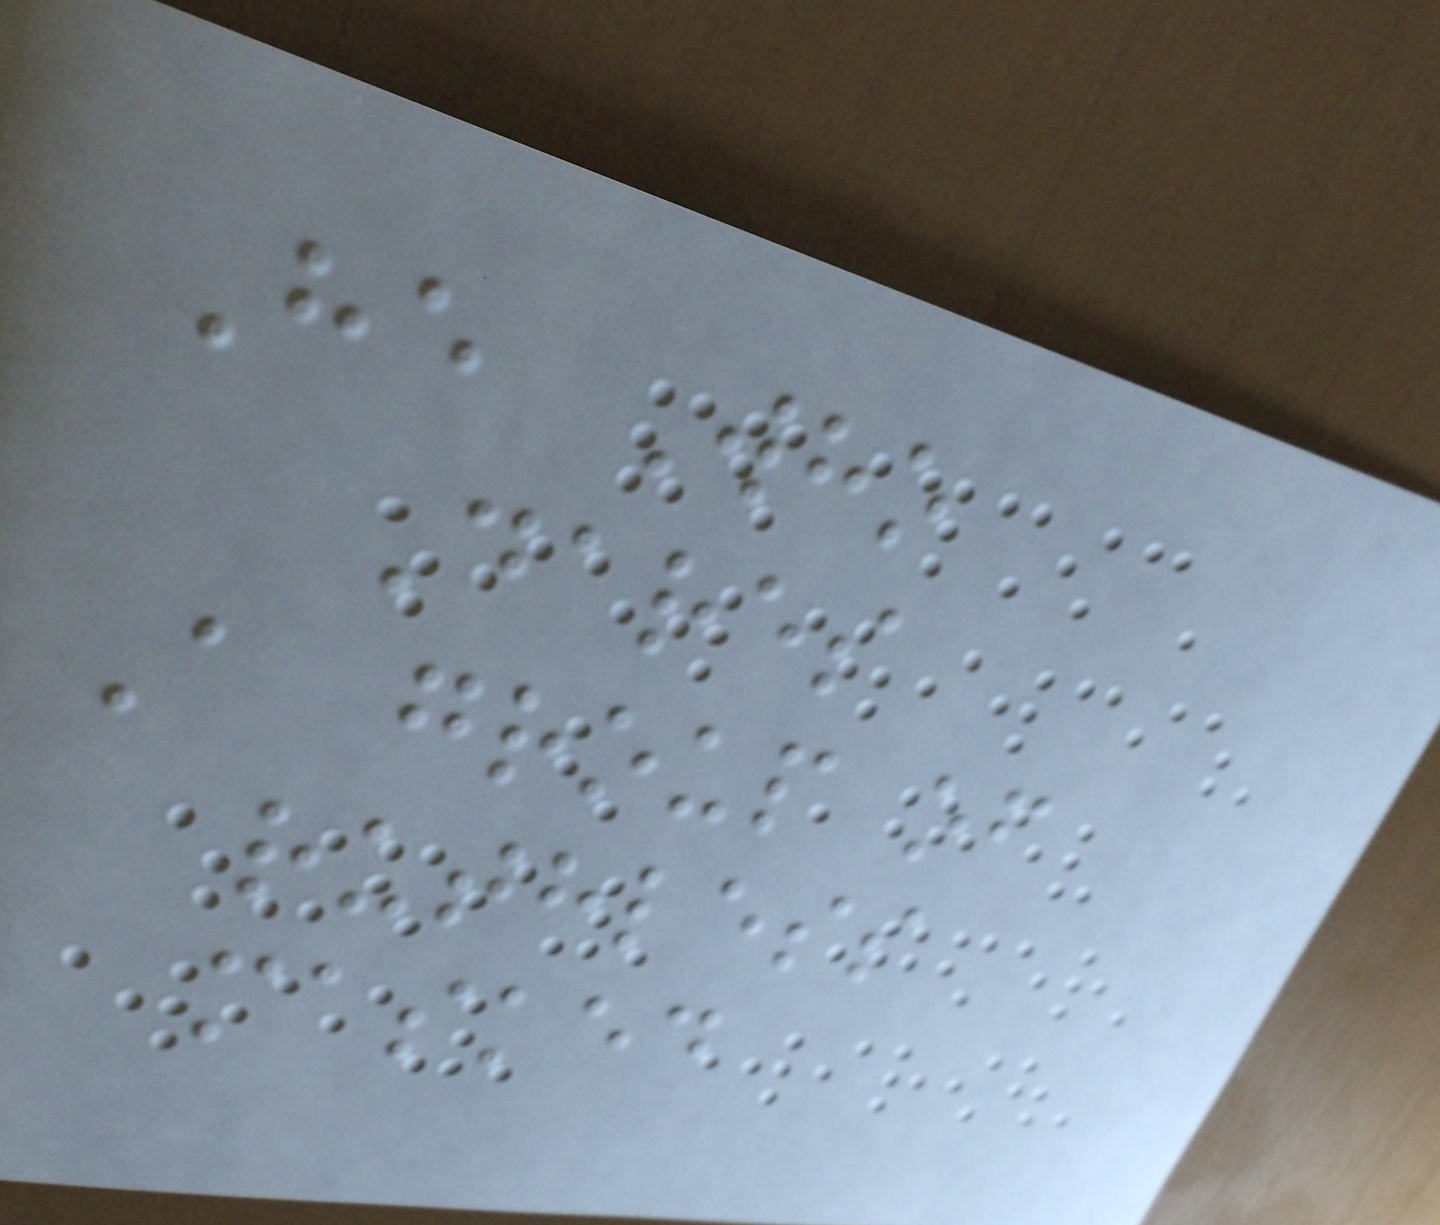He Who
Dares
A group of
ruthless
masked
